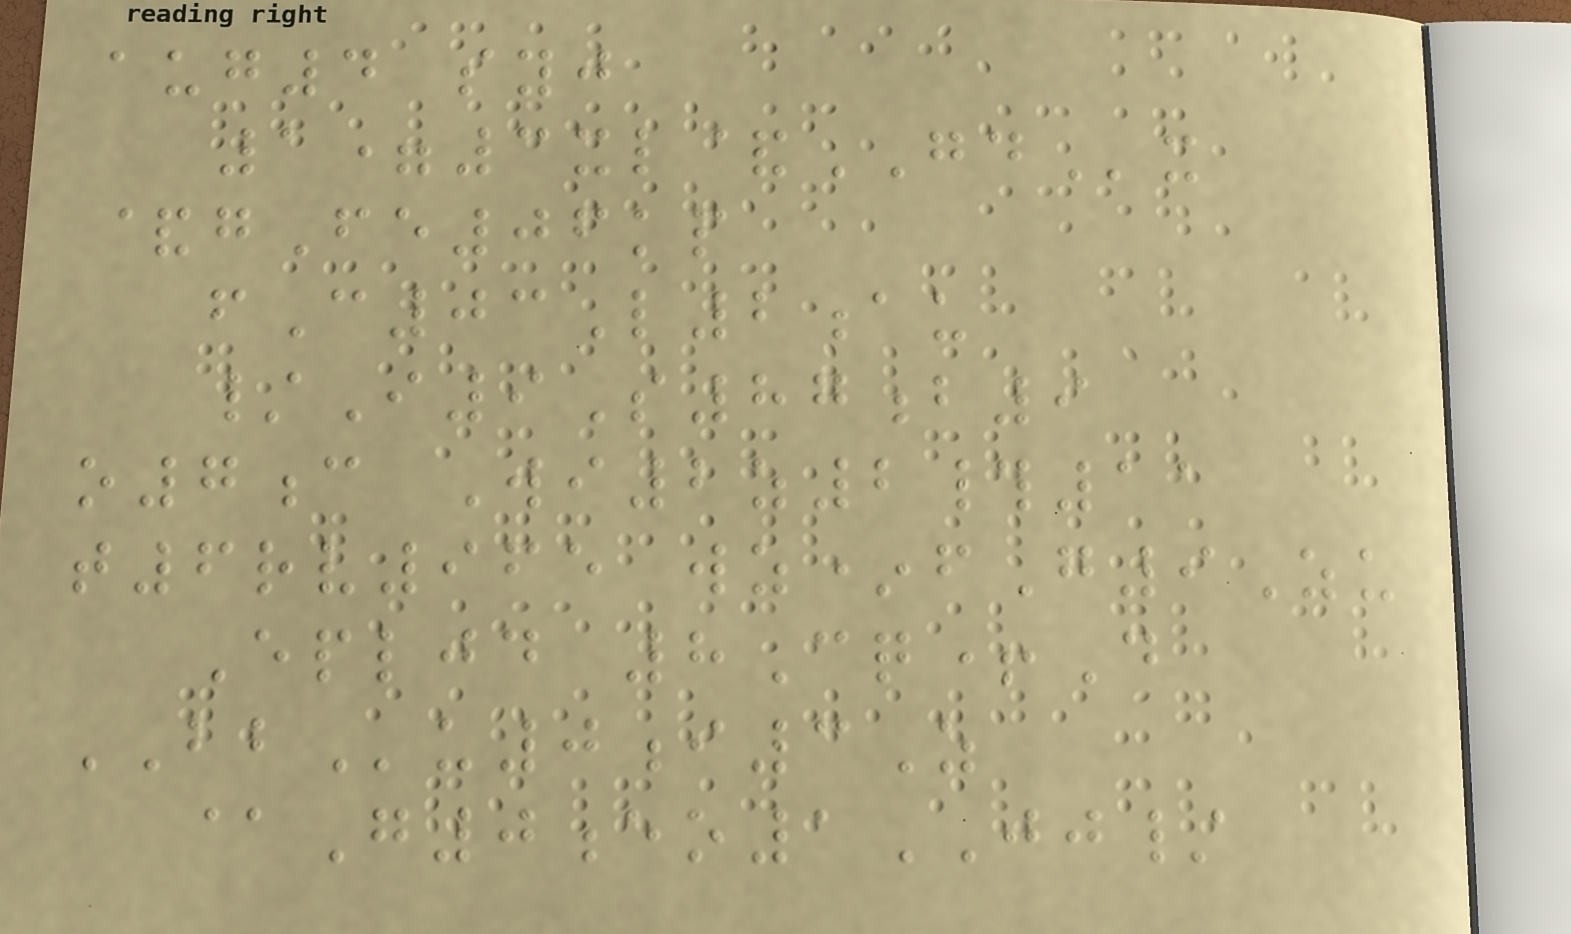aug4 syj
1=3xl&GDx
&gFe06kp
fC03L2au
/I9S87b9
o7c Wi2z2#11
t6rv965 wz*fG9Zu
Epljd 8Cq+D
BBu0i3Z
@G0eo1JJ/
